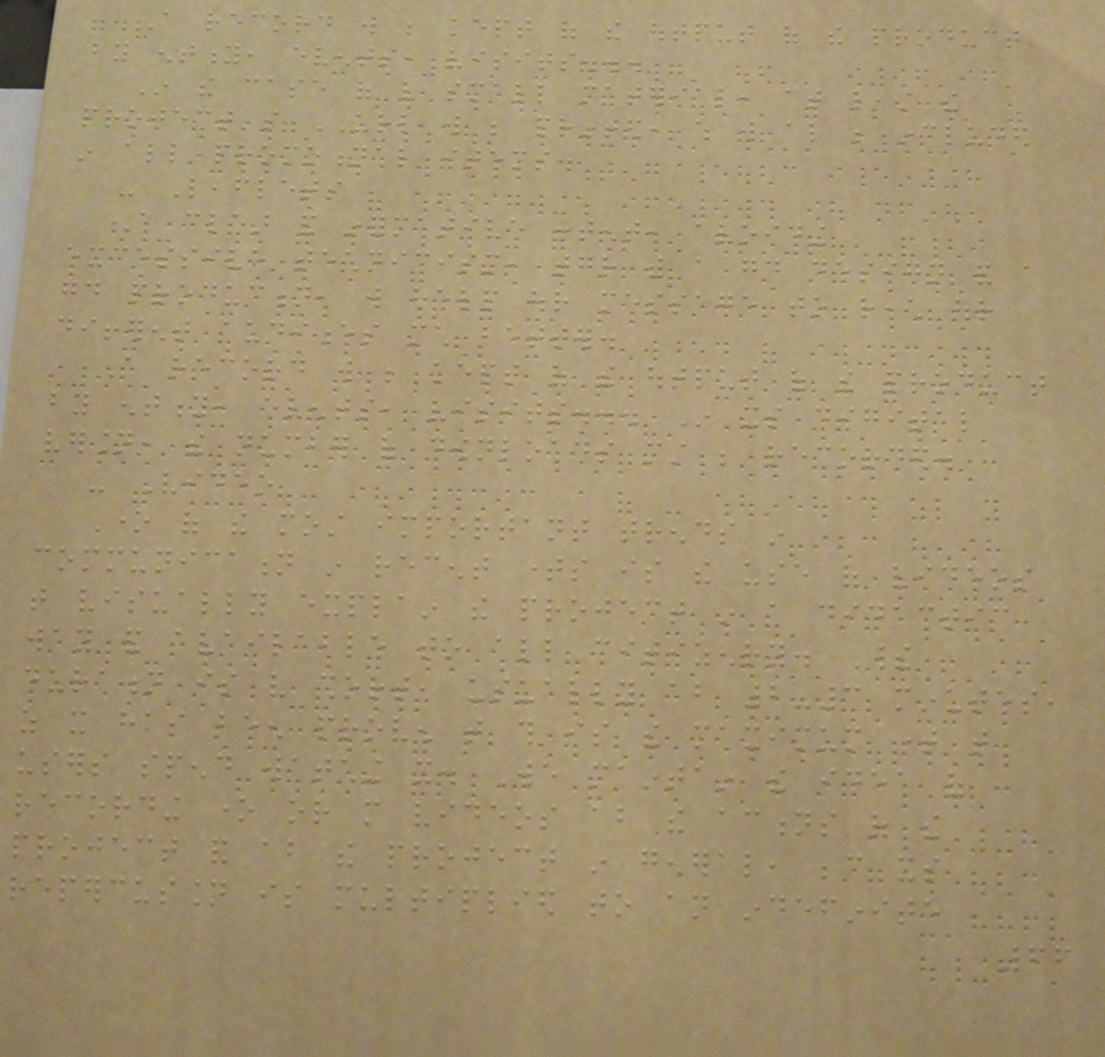A record will be kept of the output of the product
by entity, events, visits...
In the case of very small material, at least the
project's URL will be printed, which will also be included
in all promotional items.
- Leaflets
A clear and informative content, avoiding
excessive technicism, together with a good design and a
good production, will help our message to reach our
different audiences much better.
A record will be kept of the output of the product
by entity, events, visits... In its digital
version, the number of downloads must be recorded.
- Video
One of the most important trends in
communication in recent times is the use of videos
that visually explain the project in a didactic
way and available to all citizenry. Their
duration is very short, usually about 2-3 minutes,
as it has been proven that this is the maximum time that
users spend watching it. We maintain the idea of
recording one or more videos about the actions of the
project and about the project in general, because its
repercussion is multiplied to an indefinite
66
